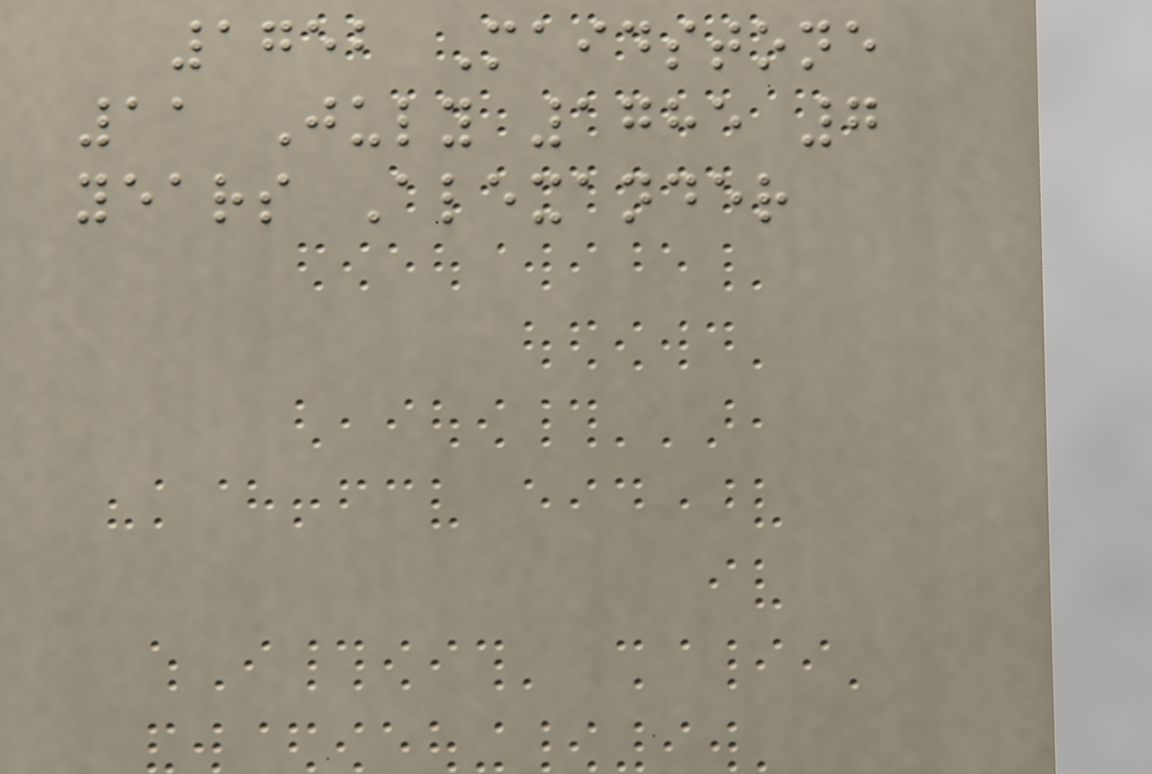1752 Maidstone
11 July 1785 7
years Alexander
